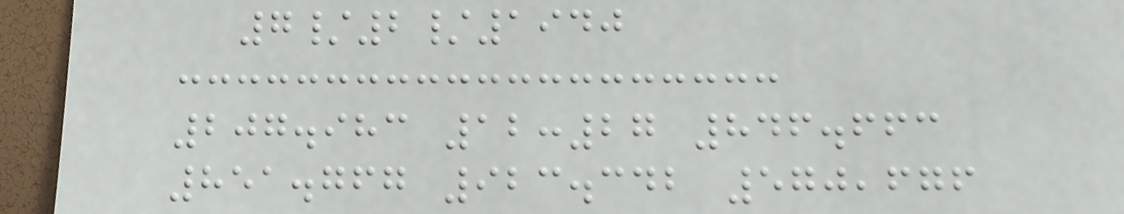7/2/1940
207.983 12:27 846.663
851.767 923.342 570,676
